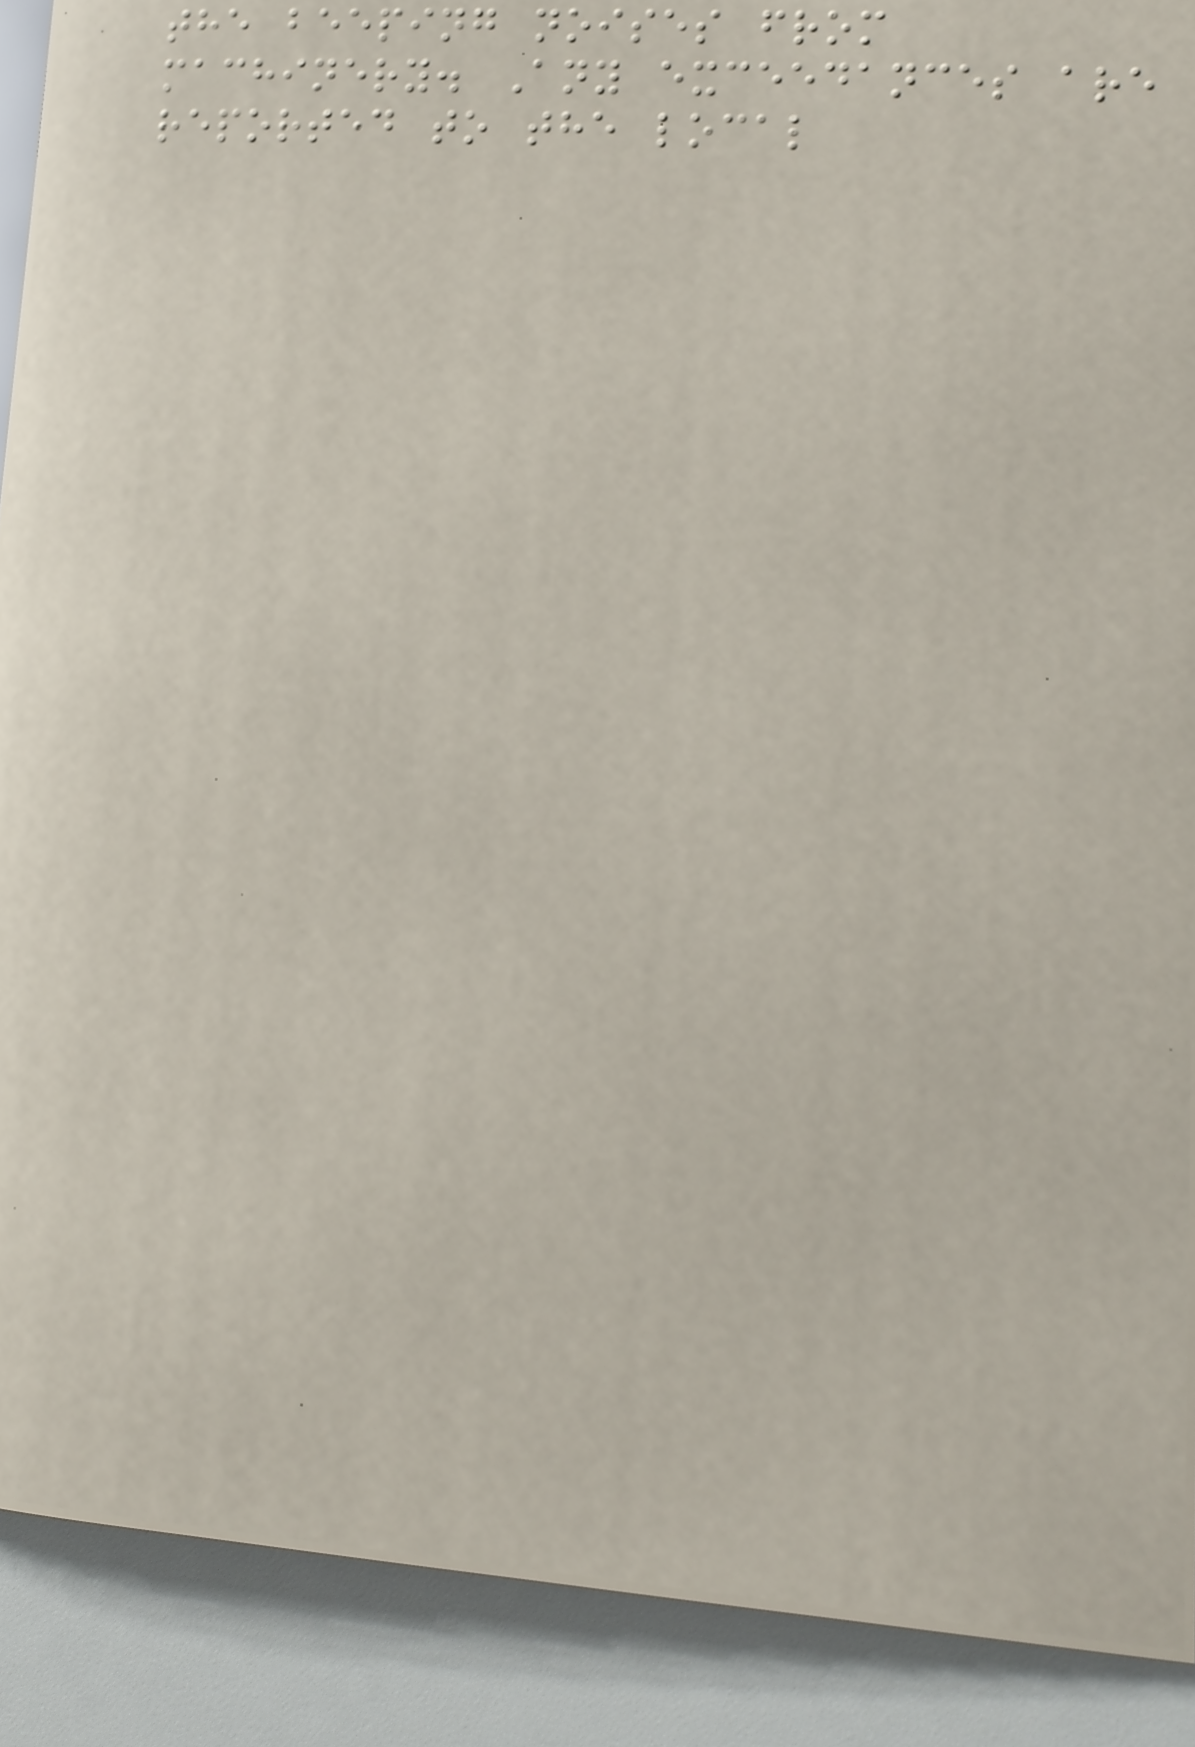the beeping noises from
machinery. Any exceedances are
reported to the local
